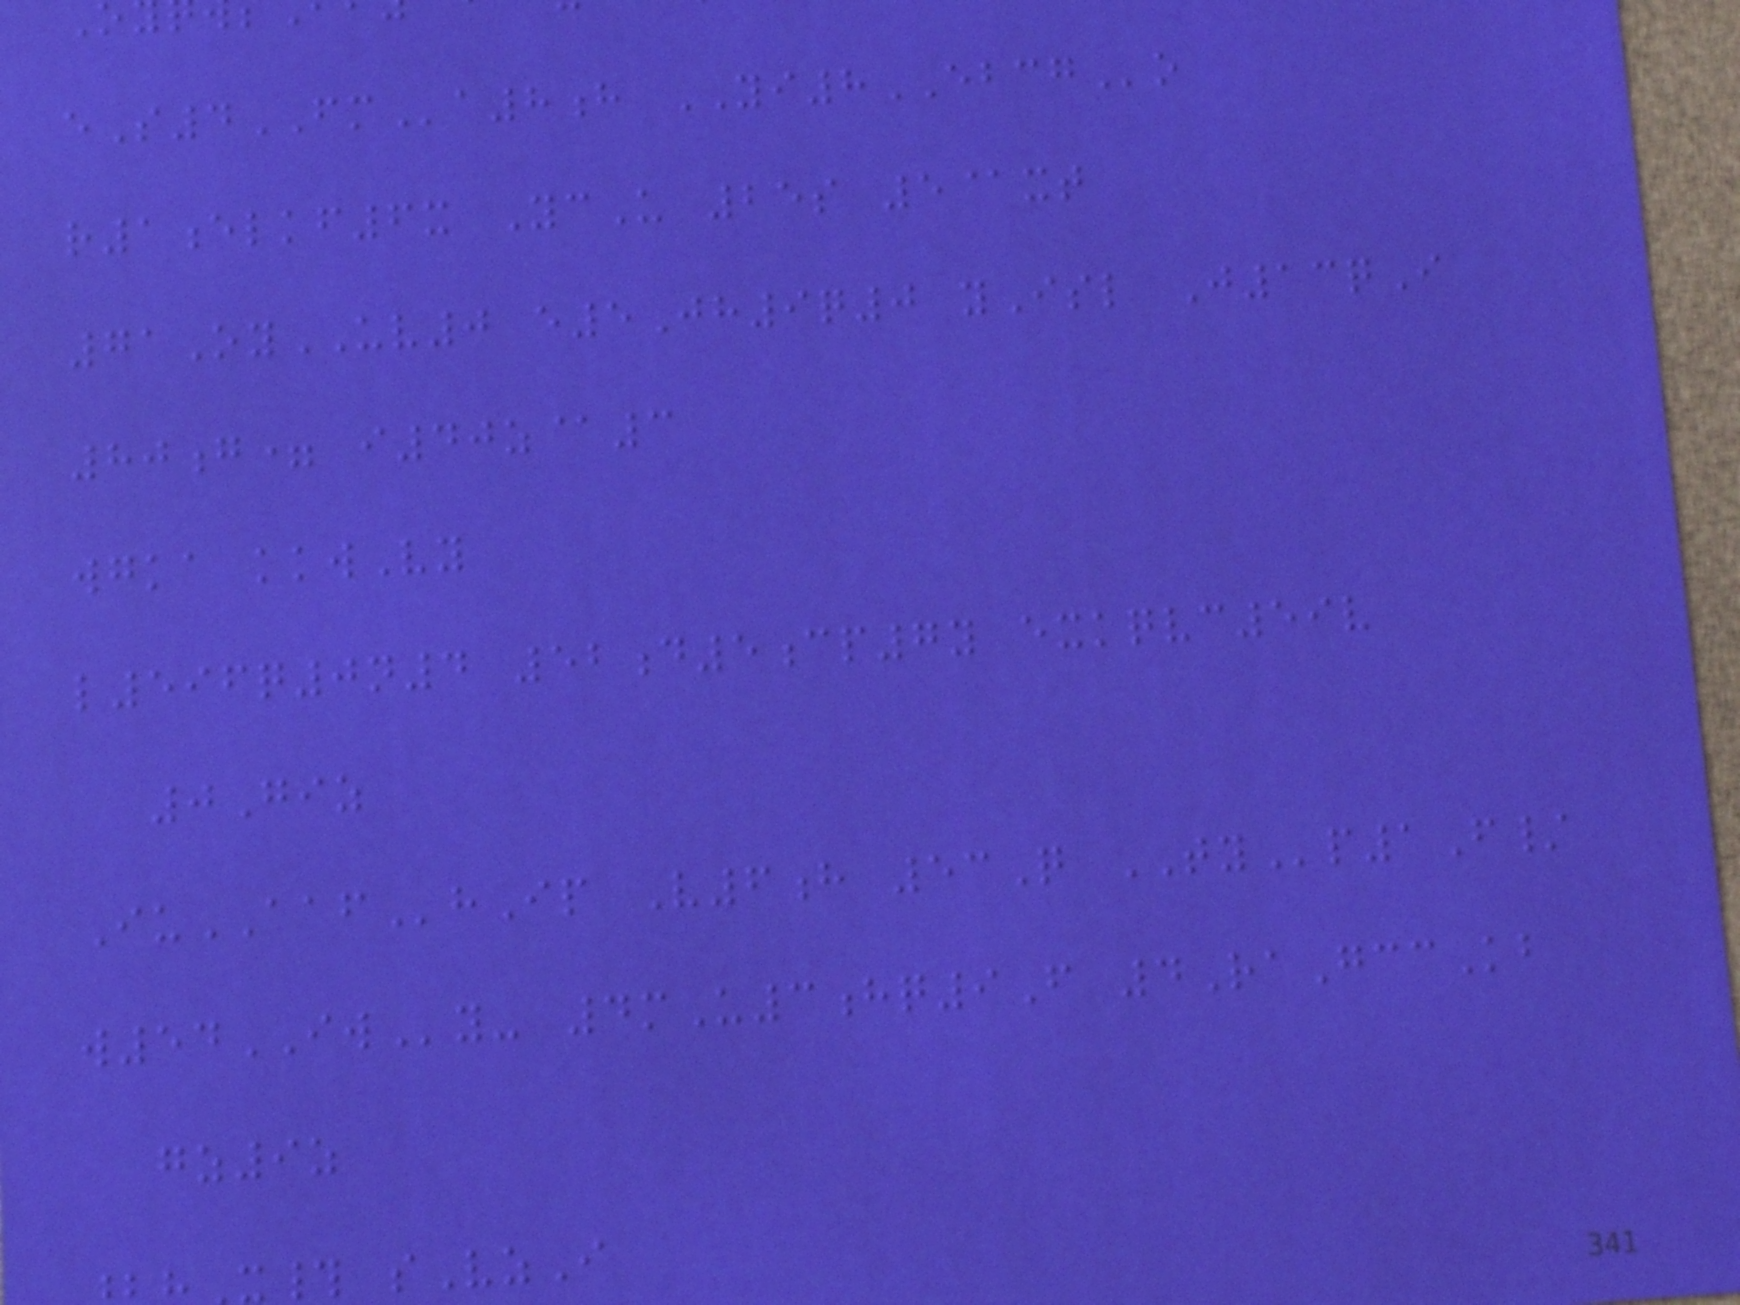eS4FMa8h YI8EBCGo
r1elkf6x YcU 25s 5@xt
71OyUV0 e5Jh9q0 yIsl J13qI
80g= i40z@3
wgka kkwVy
l596q0n4 52d5cp7y exkqvc59v
0Giz
IuAAFhIp V6h 53Q TYp1F/
w54IWy- 4mU3hq9F 4RaGccKb
gz9z
# sVzI
